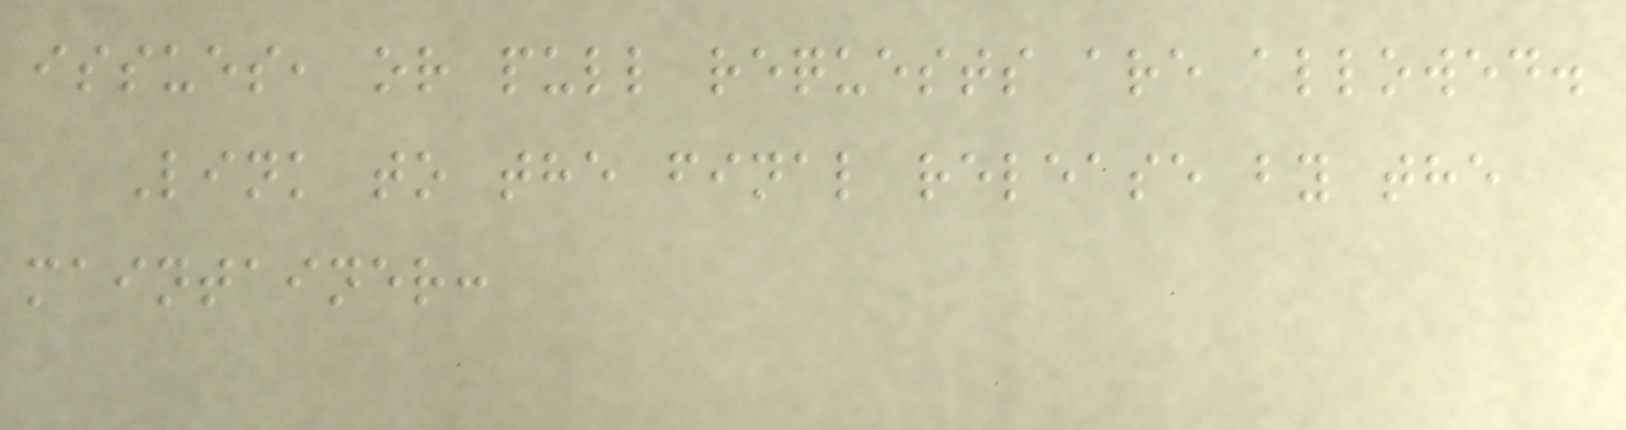issues, or pull requests are allowed.
Link to the final release by the
maintainer:
